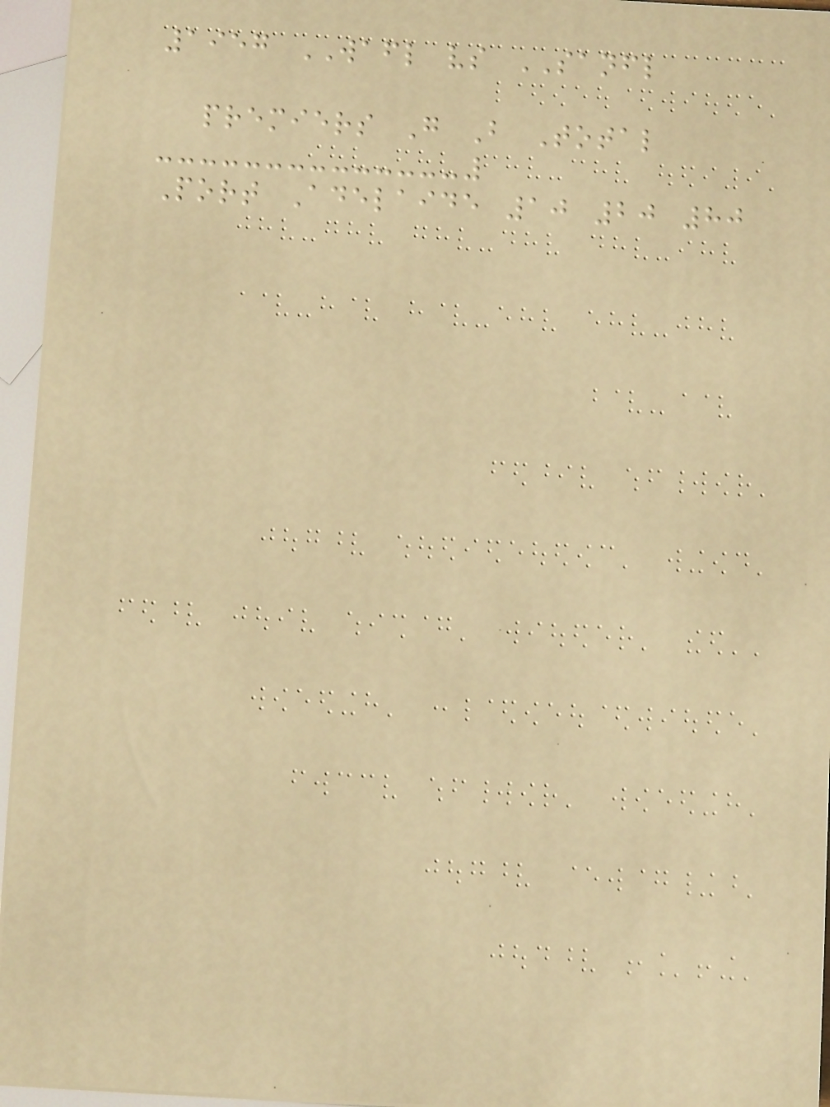1957 WAFL vs SANFL
premiers G B Total
Port Adelaide 10 20 80
